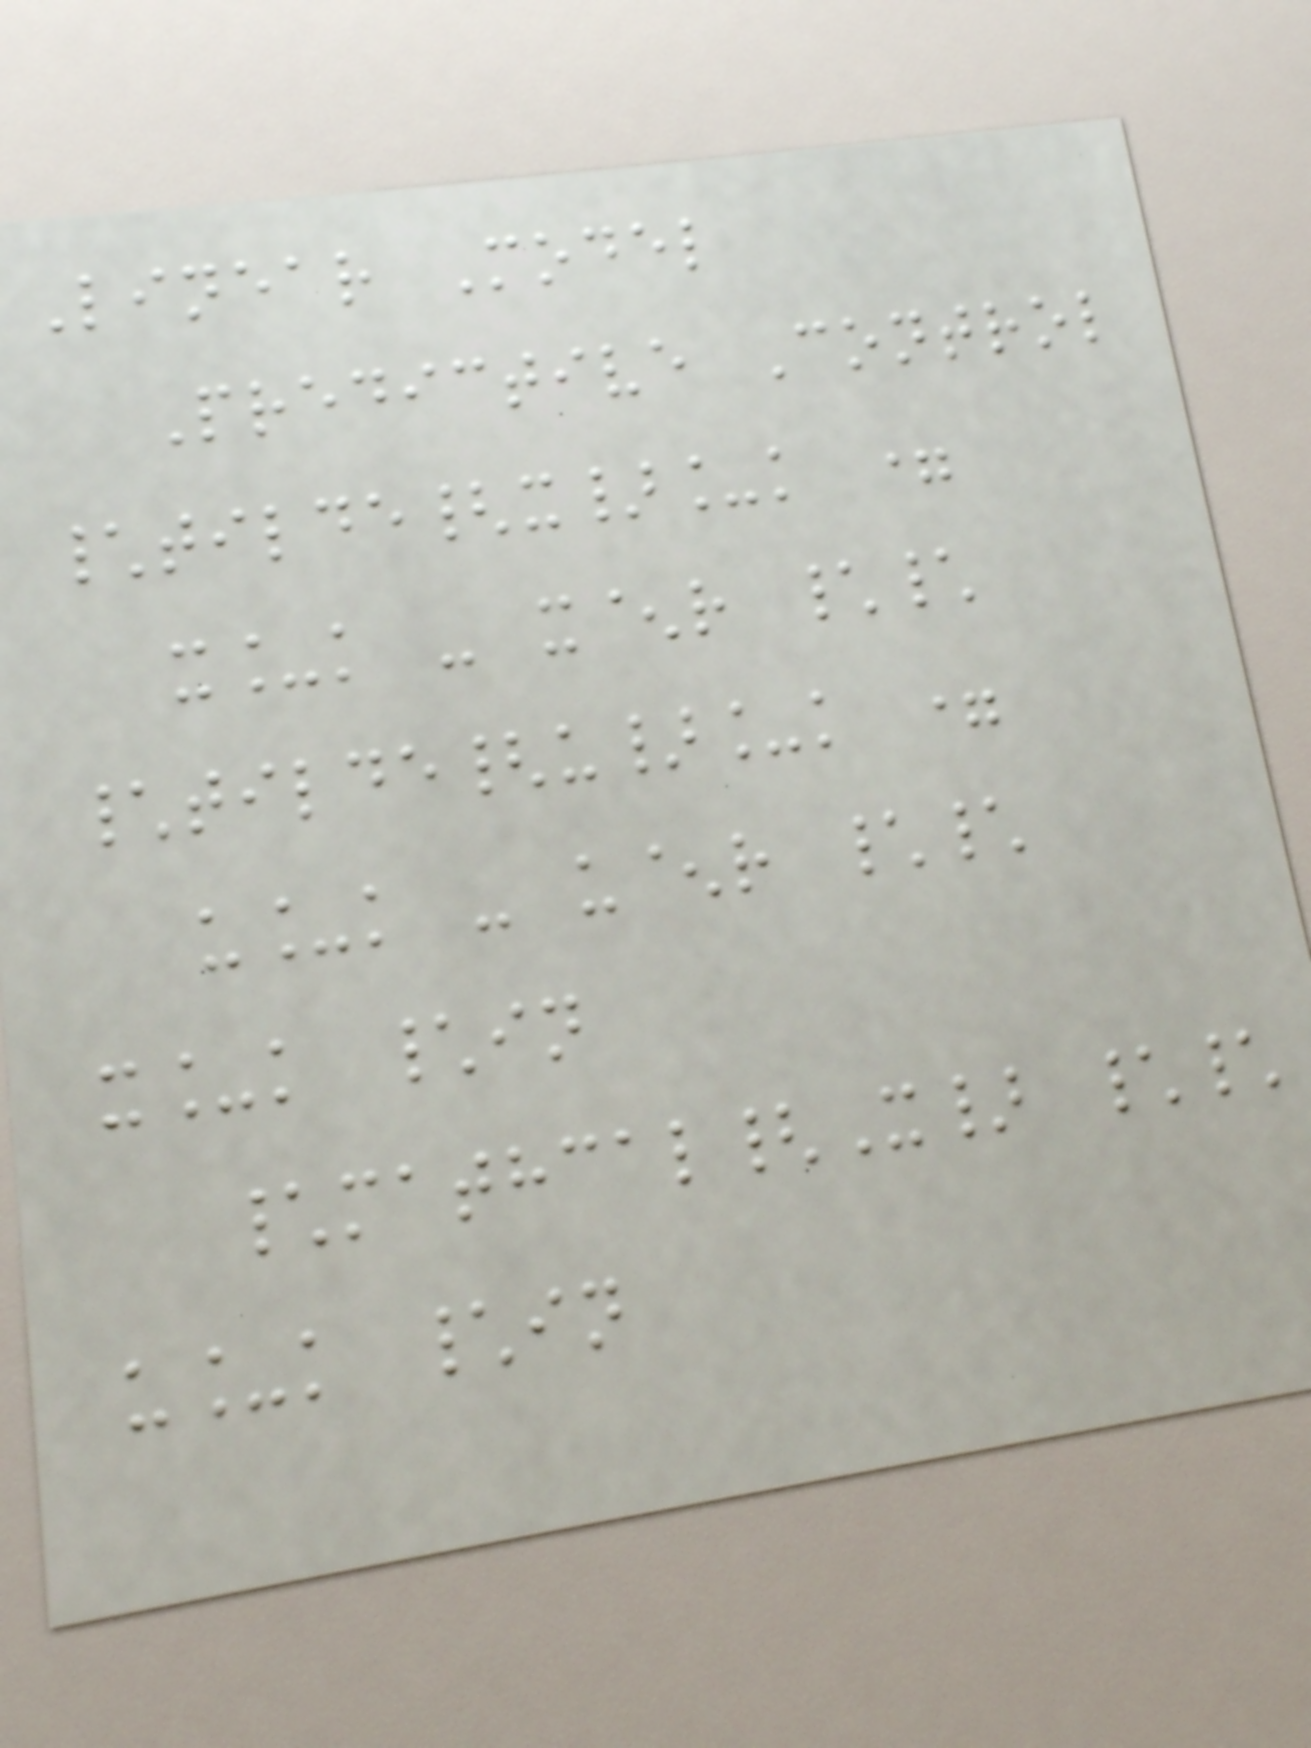Linear Model
Predictive Control
\tilde{x}_k =
x_k - x^r \\
\tilde{u}_k =
u_k - u^r \\
x_k \in
\mathcal{X} \\
u_k \in
